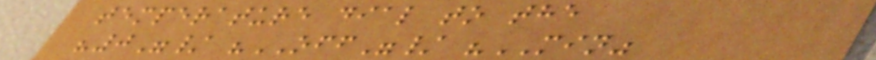temperature dial to the
"0"/ "OFF"/ "MIN"
